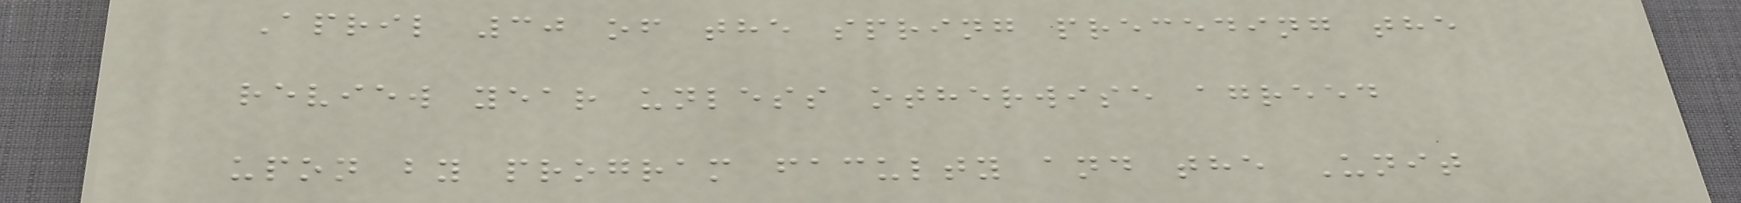April 30 of the spring preceding the
review year unless otherwise agreed
upon by program faculty and the Unit
